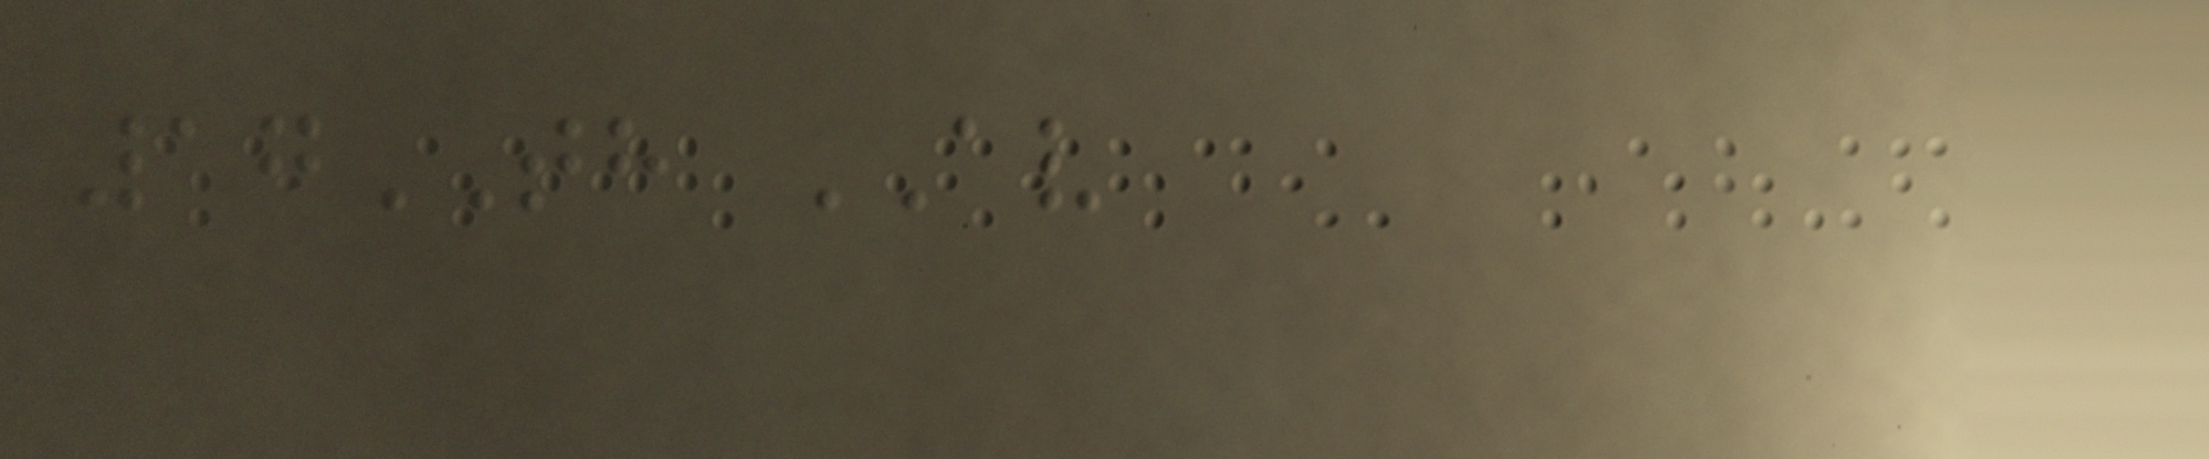17TH AV
